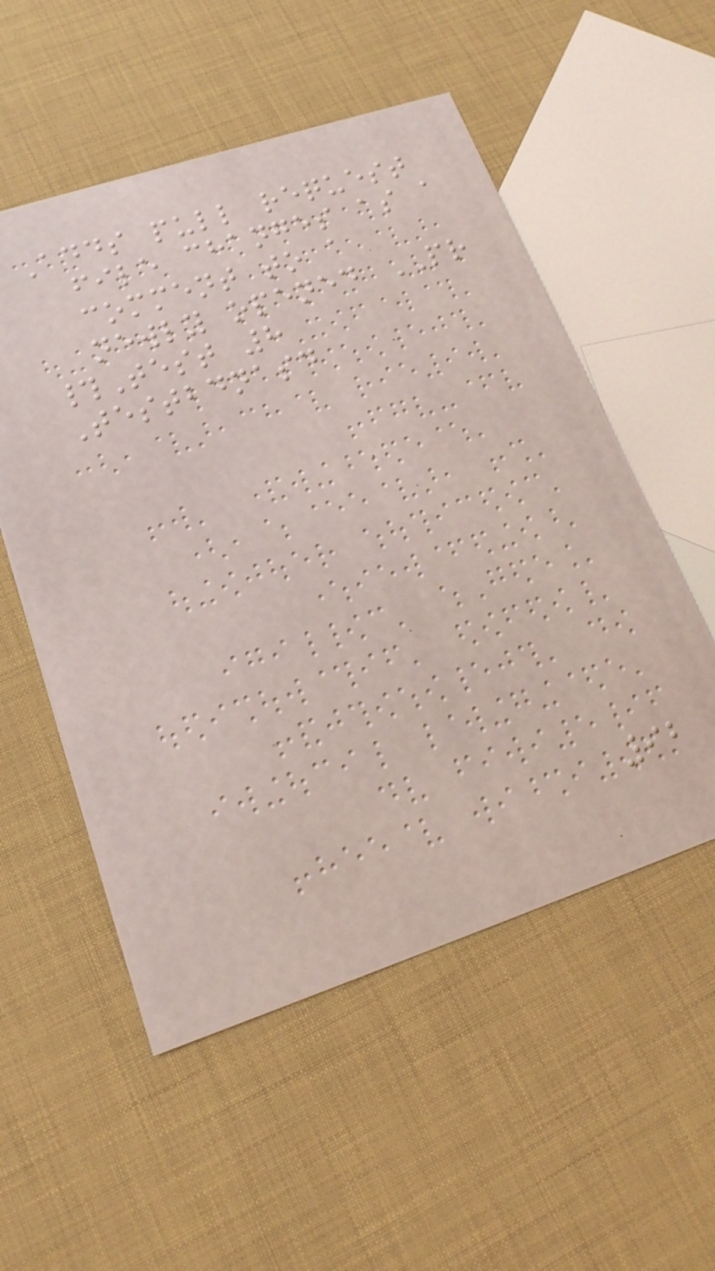Adds pull request
file changes as a
comment to a
newly opened PR
#Test 8
Testbdnasd
92
